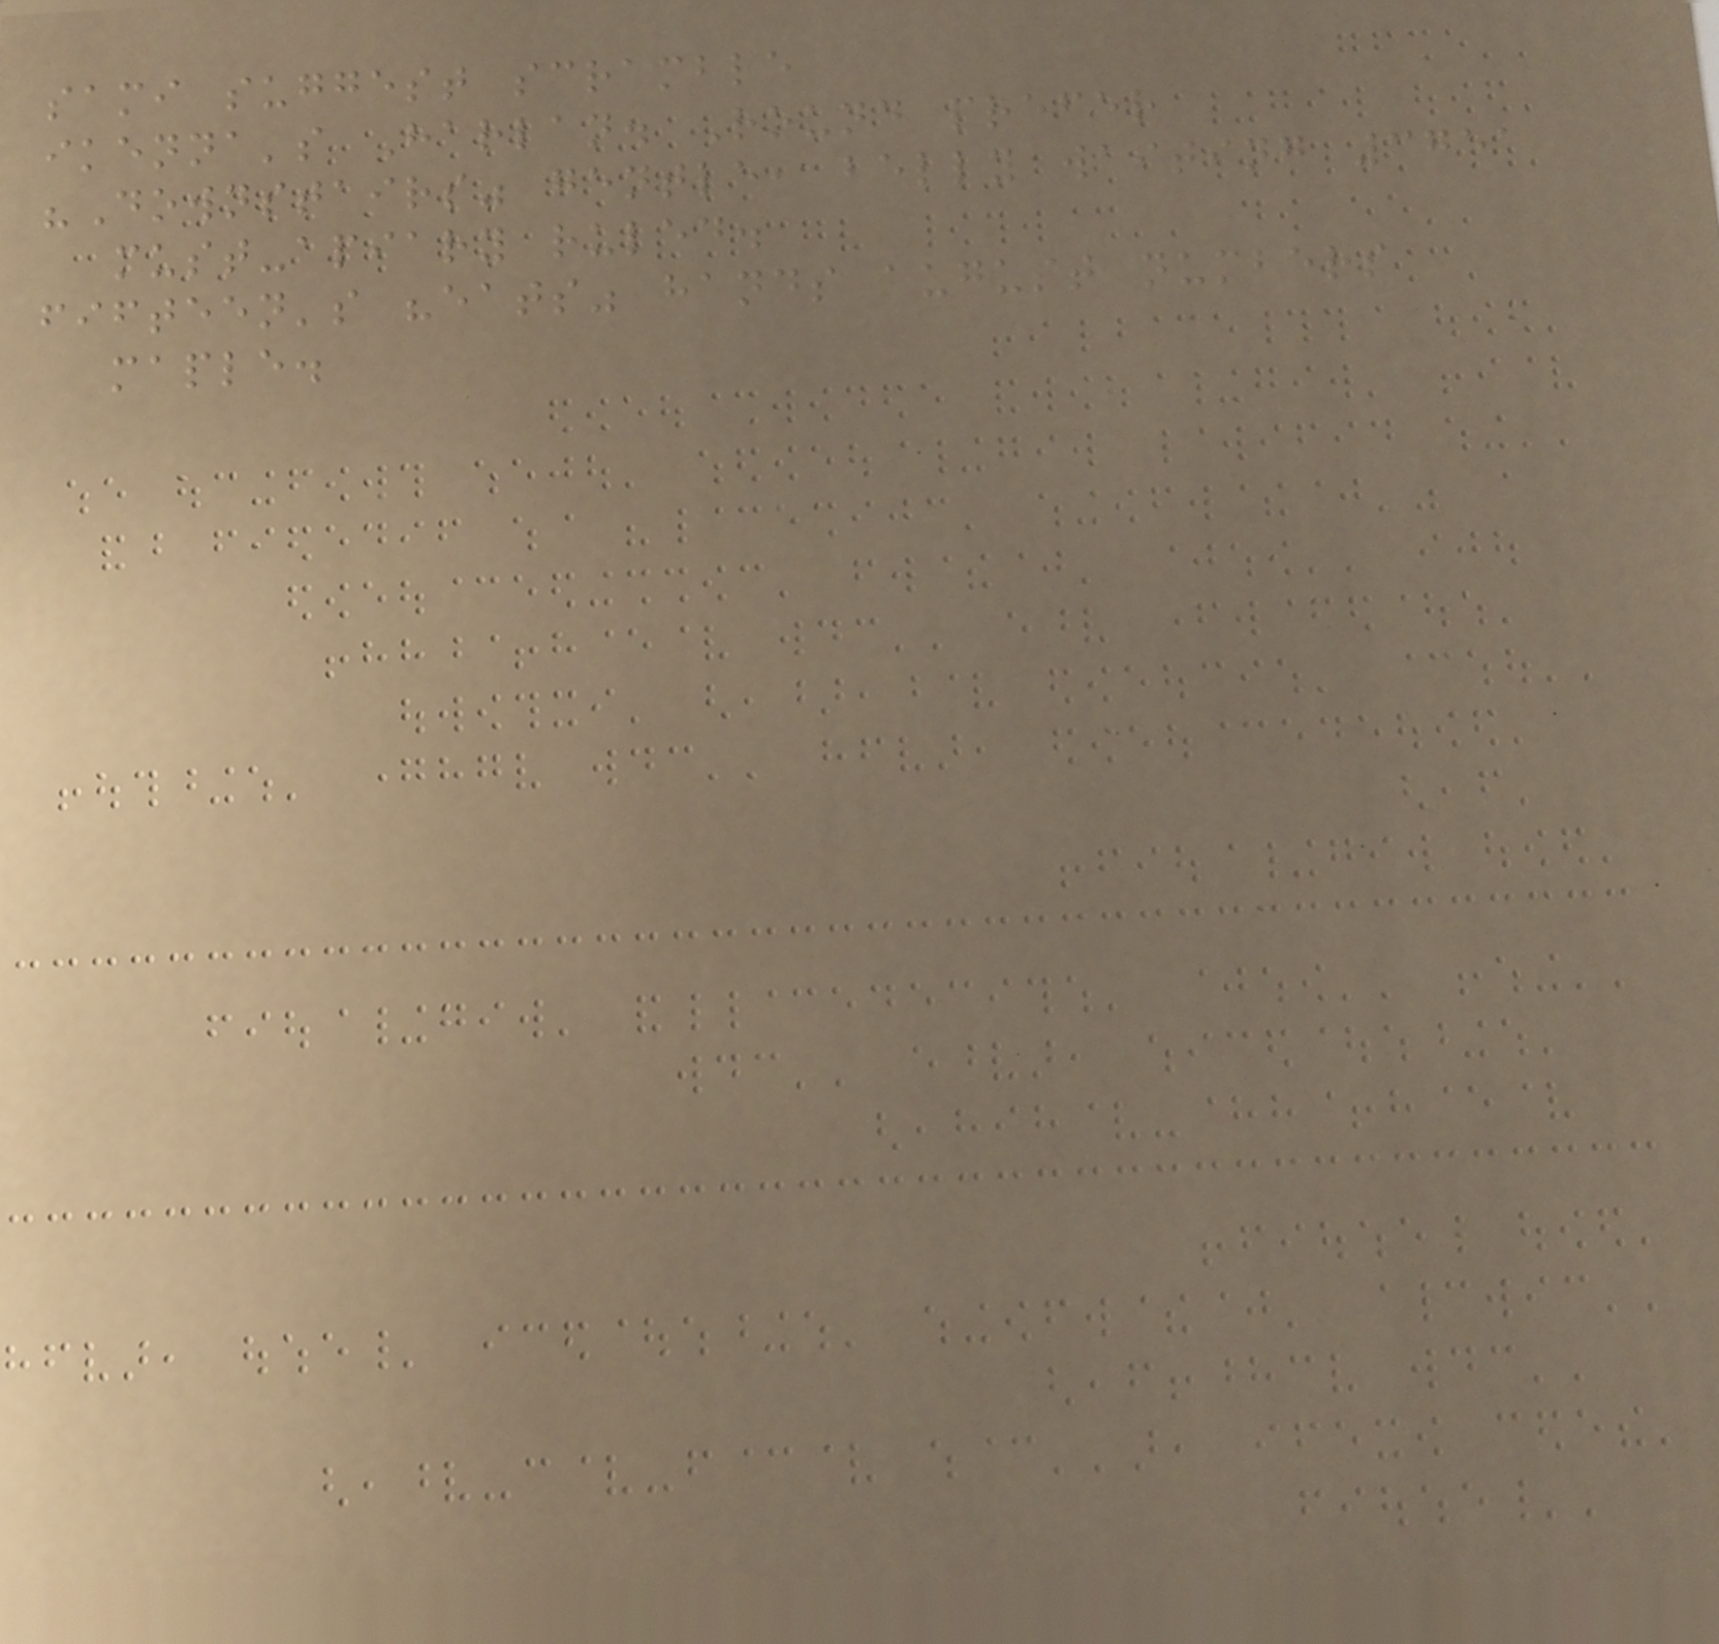sami suggest scramble
ikenna's Harlan. Round prefer
"Downstairs" gentle, belly waiting 3751
must-apiary ruled.
fifteen's "eats" hands august numbers
maple.
